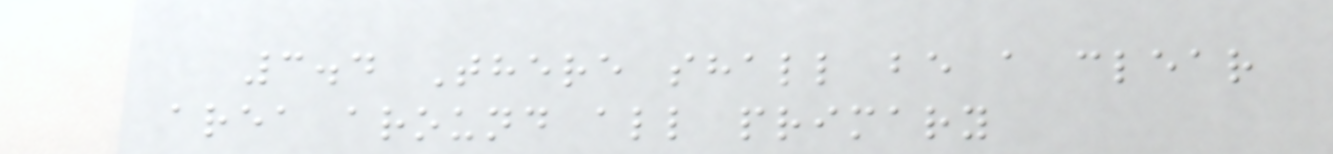3.4 There shall be a clear
area around all primary
